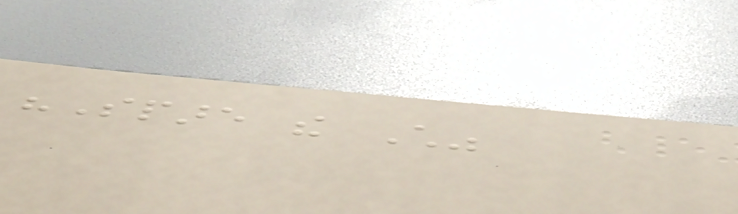"Spare the Child"
